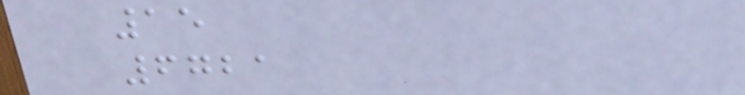15
6721
